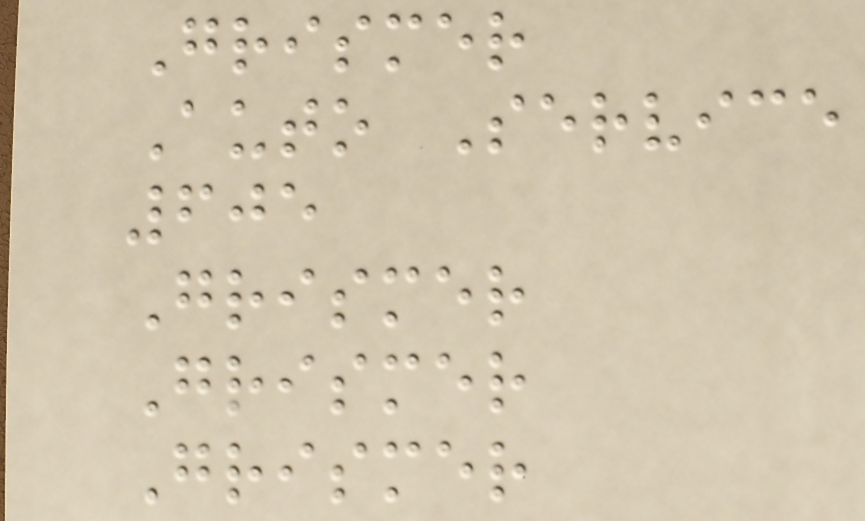Grismer
Auto Service
605
Grismer
Grismer
Grismer
